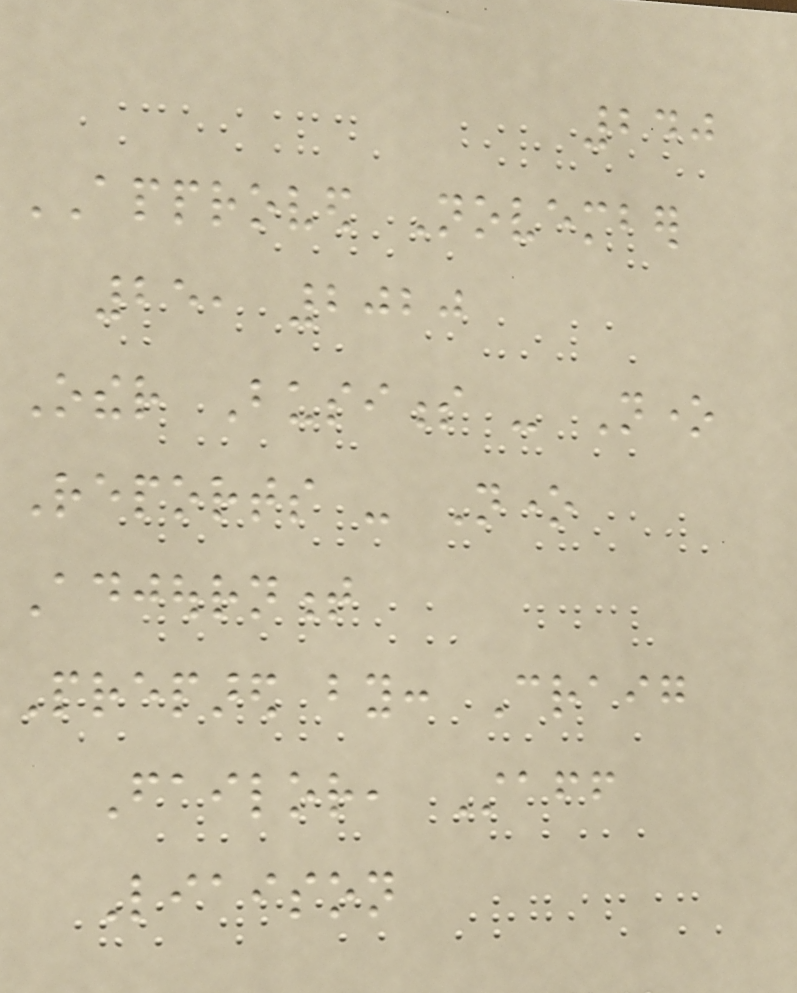240
APPROVED November
25, 2020
Other Business - None
Reports - None
Adjournment
Prepared by: Craig
Failor, Staff
Liaison
